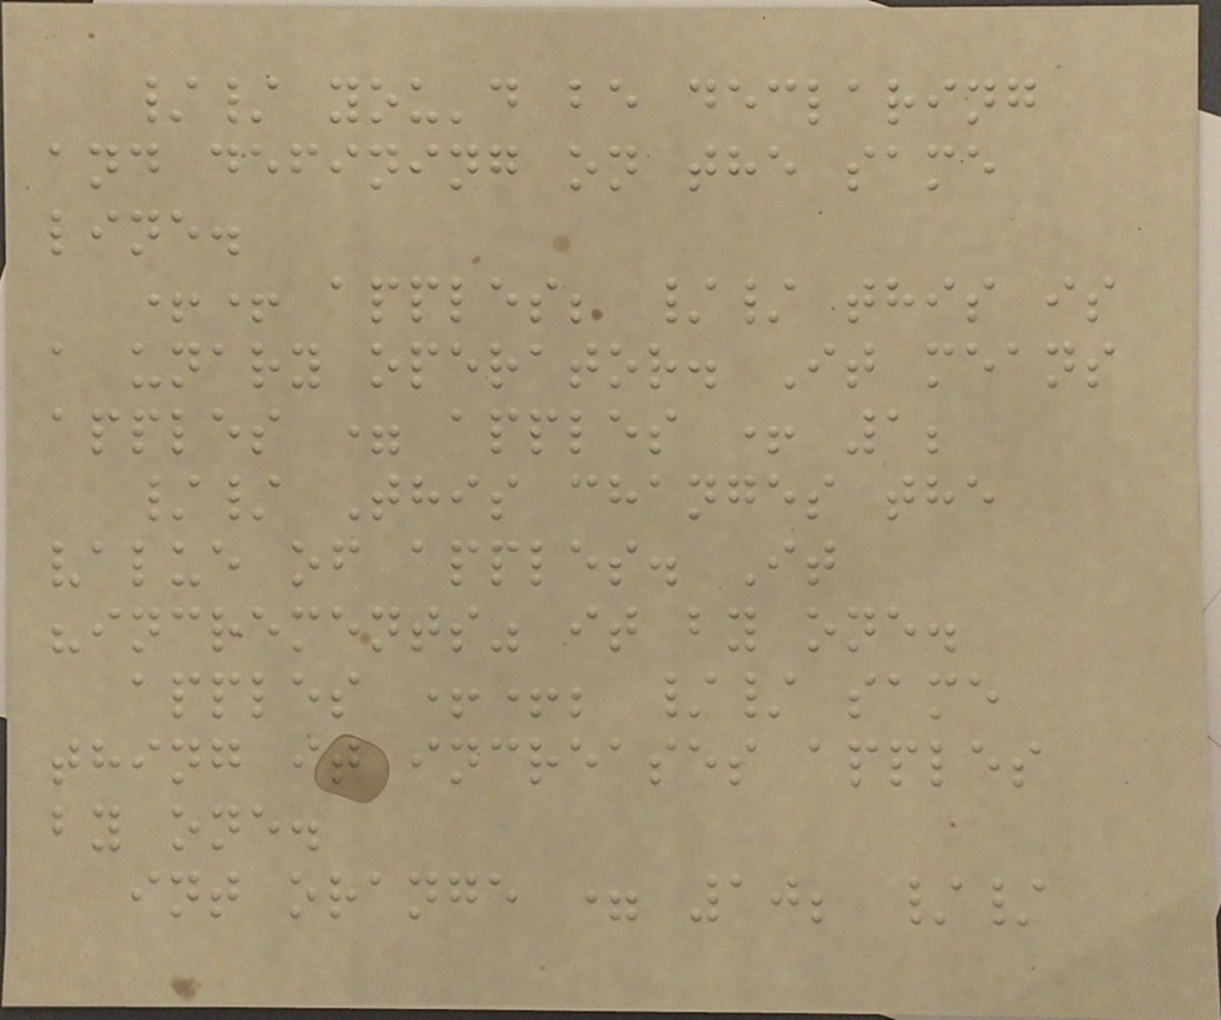// you'd be declaring
and defining on the same
line.
++ apples; // this is
a unary operator. It means
apples = apples + 1;
// This changes the
value of apples. It
"increments" it by one.
apples ++; // same
thing it increases apples
by one.
int orange = 10; //
